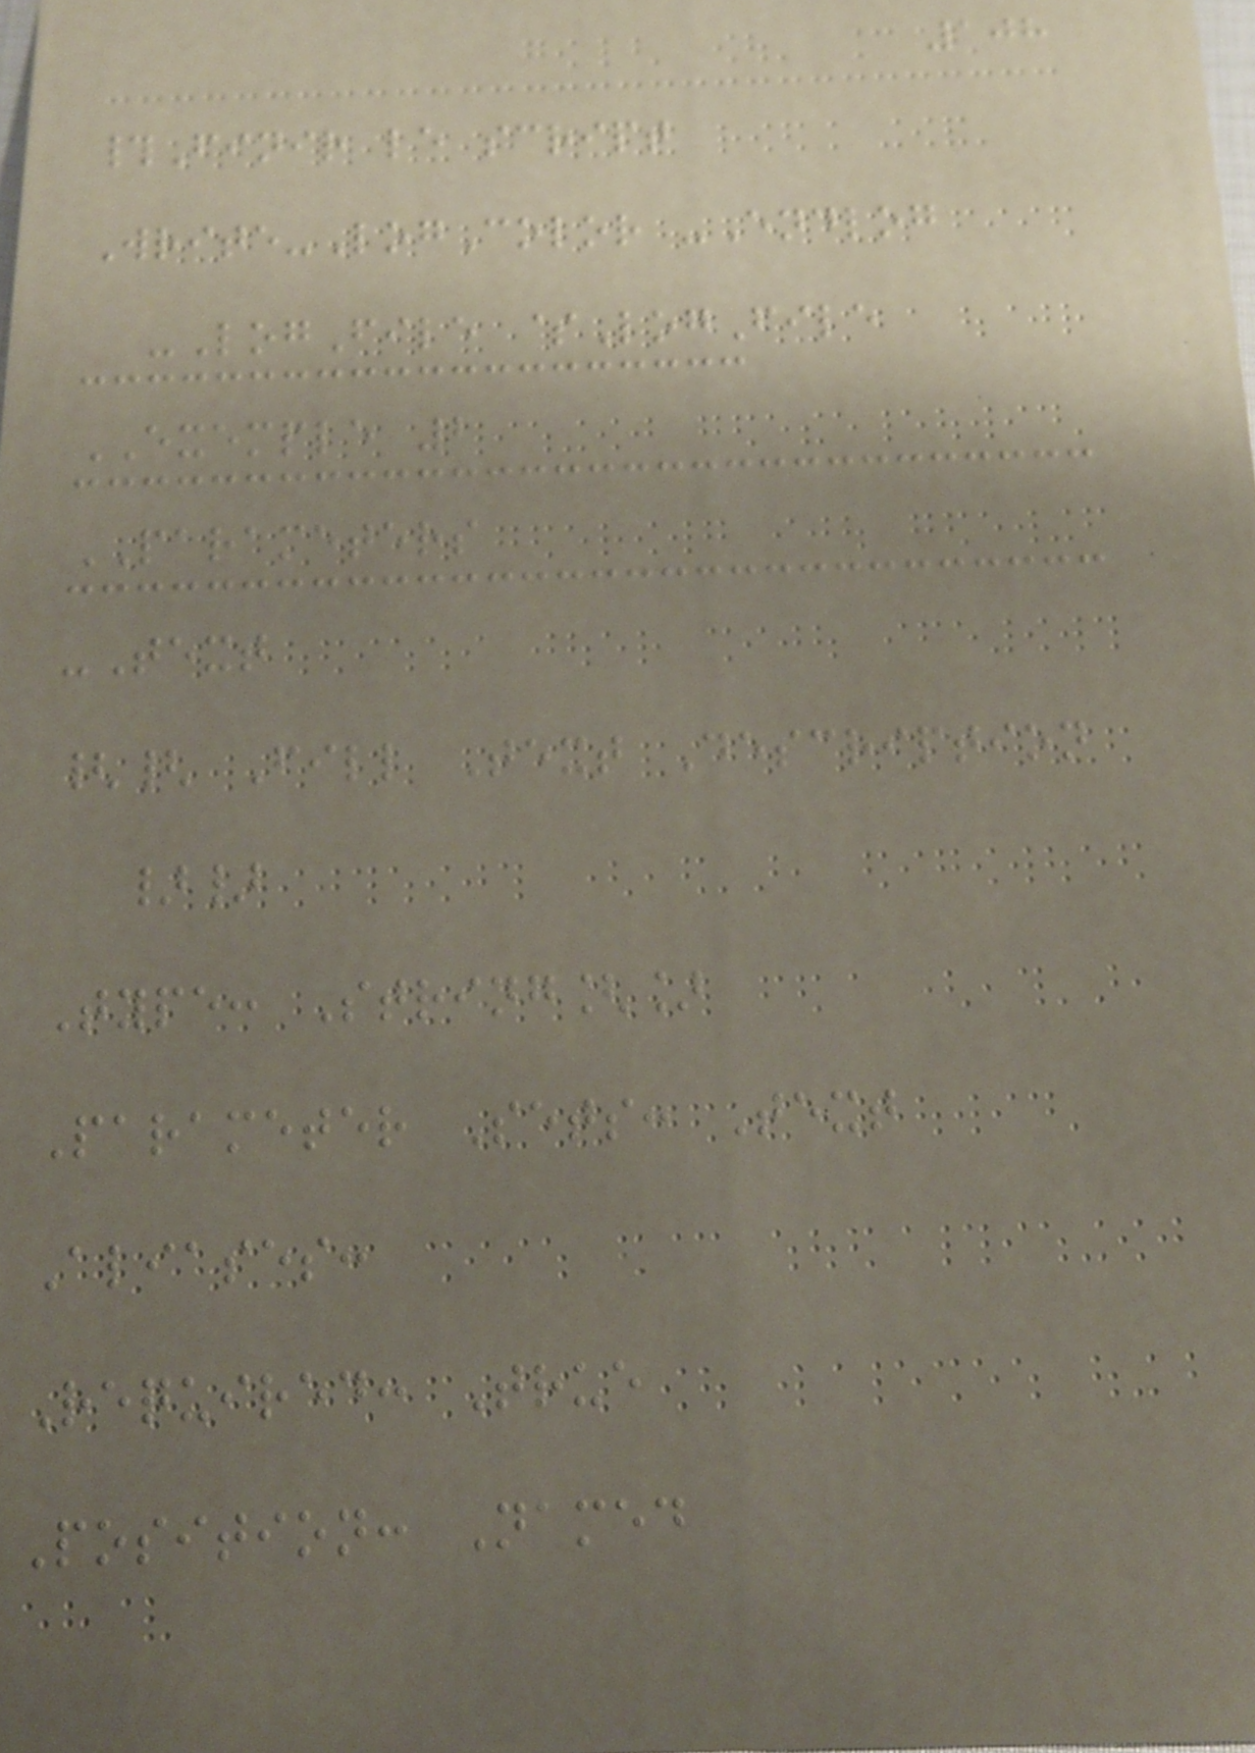108
#Finir le script
Write-LogColor -Endlog
-LogFile $LogFile
EXEMPLE 2
PARAMETERS
-Text
{{ Fill Text Description
}}
Type: String[]
Parameter Sets: Text
Aliases:
Required: True
Position: Named
